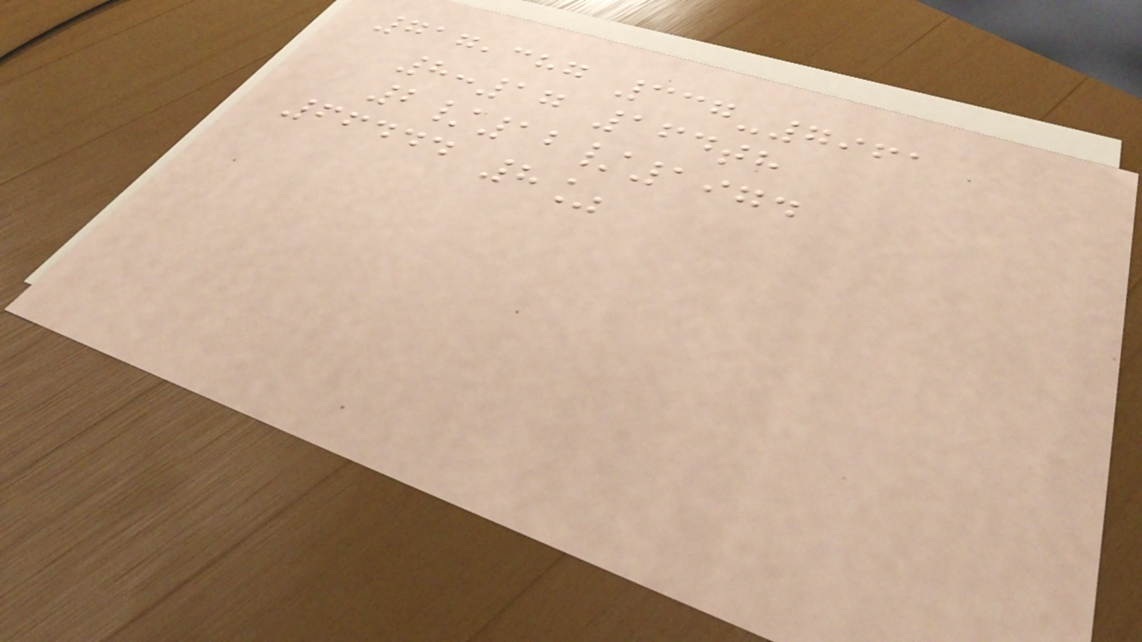717,387 337-7961
8:17 164th
2/12/1974
66444 8%
